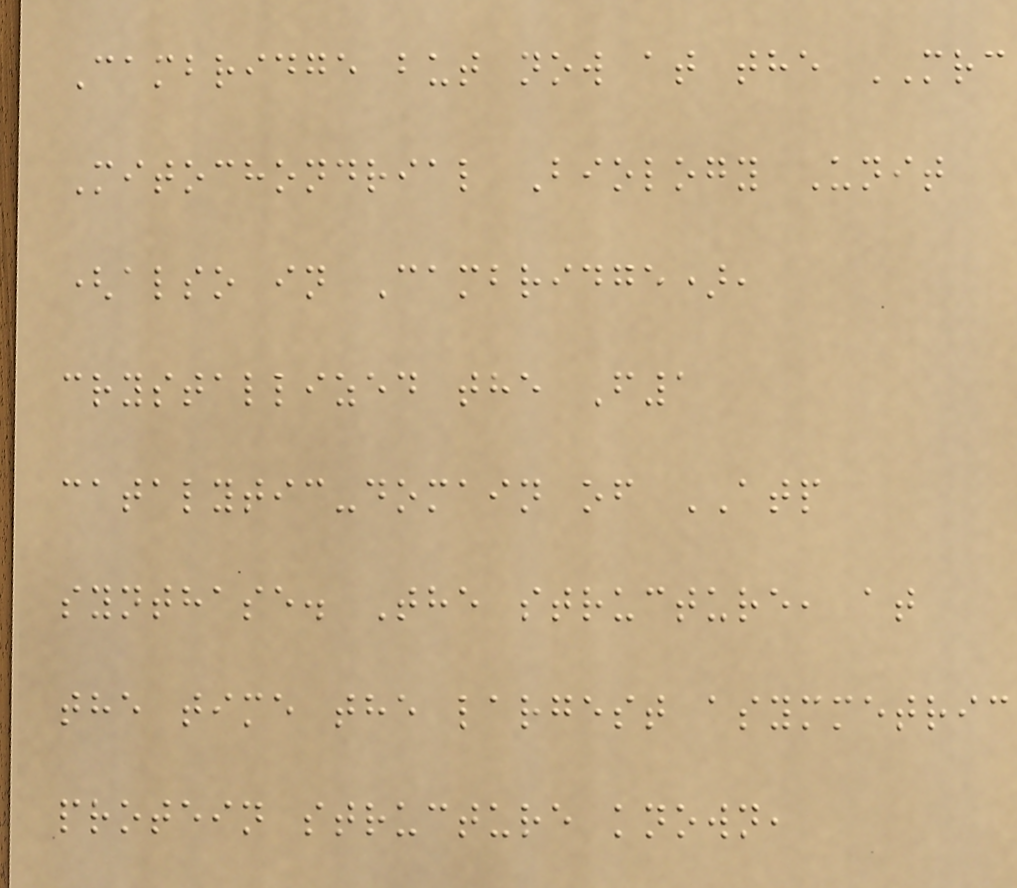Cambridge but now at the MRC
Mitochondrial Biology Unit
(also in Cambridge),
crystallized the F1
catalytic-domain of ATP
synthase. The structure, at
the time the largest asymmetric
protein structure known,
